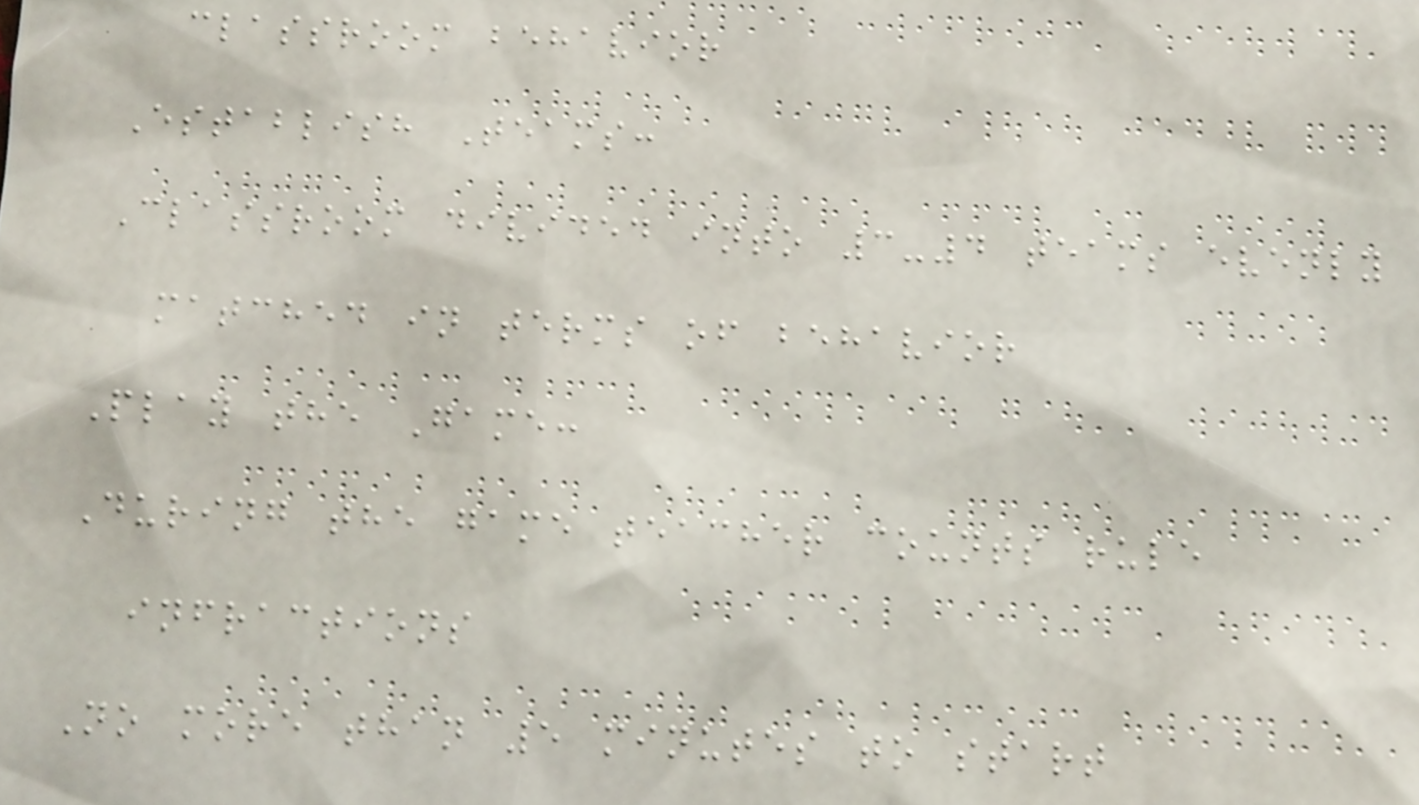classroom behavior
Establish Teams:
Classroom divided into 3-4 teams evenly
matched in terms of behavior
Play the Game:
During the game teacher counts rule
infractions
No more than 5 minutes to start
